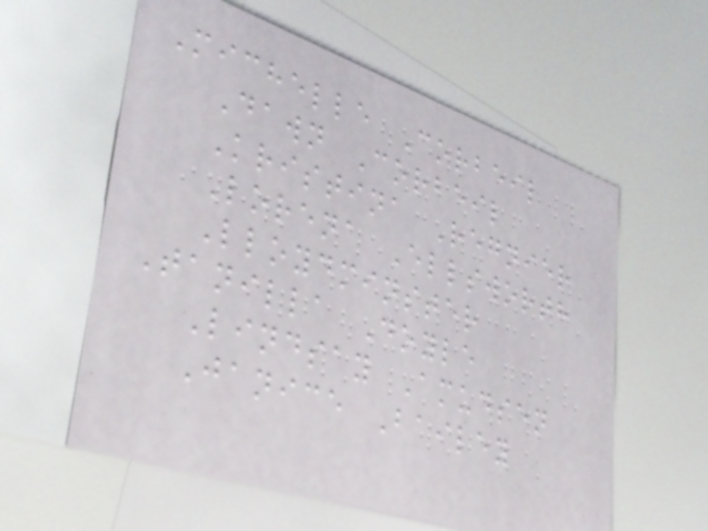Michelle Corbeil
Dawn Corbeil
Kristina Regnier
Lorena Ellsworth
Lloydminster
Tanilla Doyle
Lindsay Amudsen
Janice Bailey
